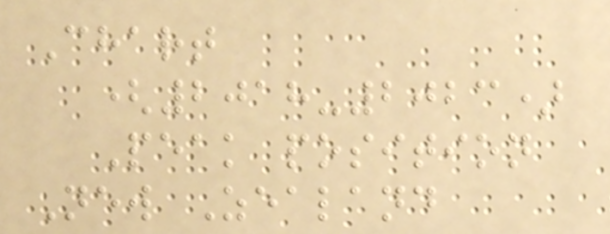Chart
(2018-2023)
Peak position
New Zealand
